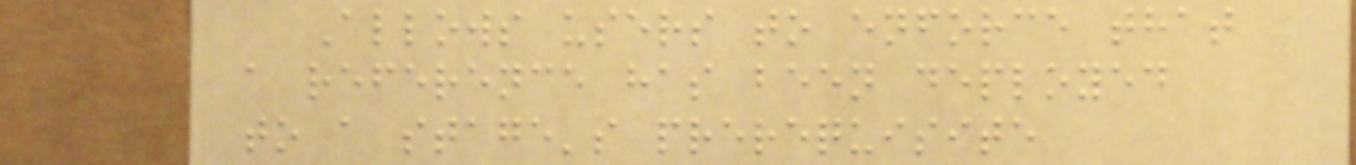Allows users to enforce that
a reference has been deployed
to a stage's prerequisite
